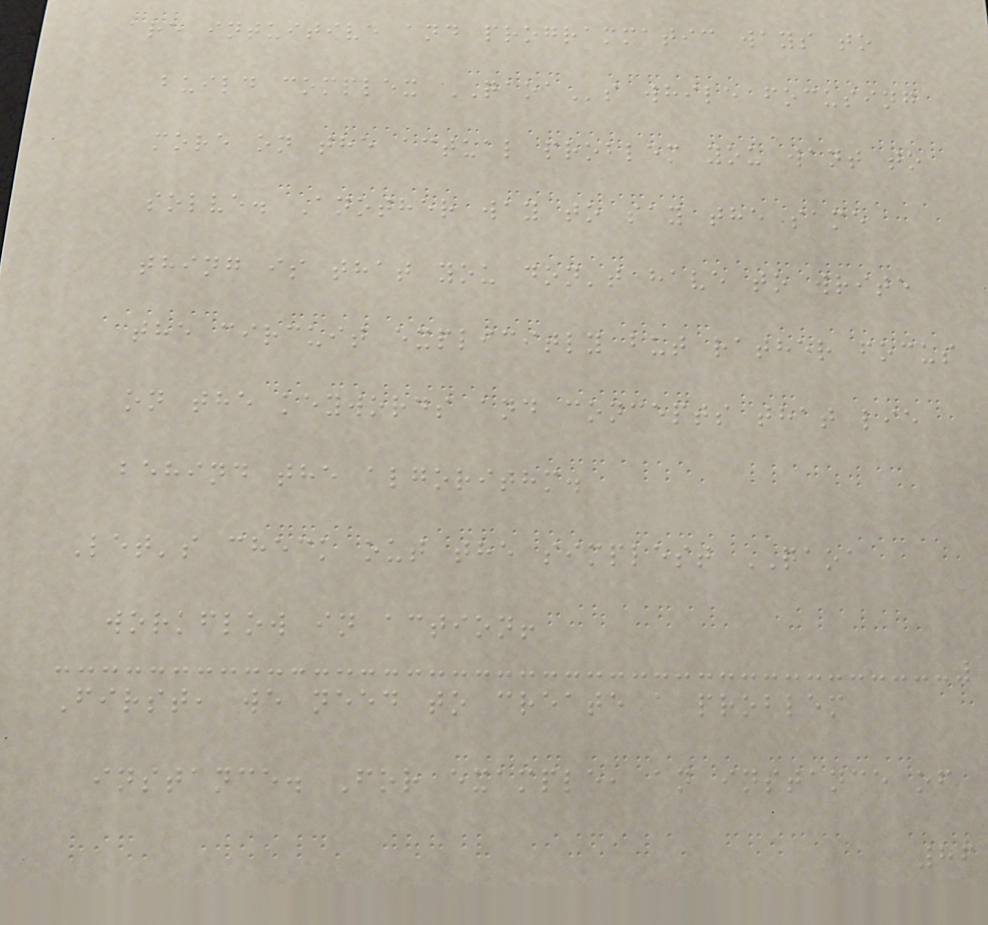are intuitive and programmatic ways to
build complex QAOAs while focusing
more on the actual problem you want to
solve. Another way to say the same
thing is that you don't have to write
the circuit explicitly but rather focus
on the keywords and concepts that lie
behind the algorithm.
Let's check out the simplest QAOA
workflow in action!
First, we need to create a problem
instance. For example, an instance of
86
